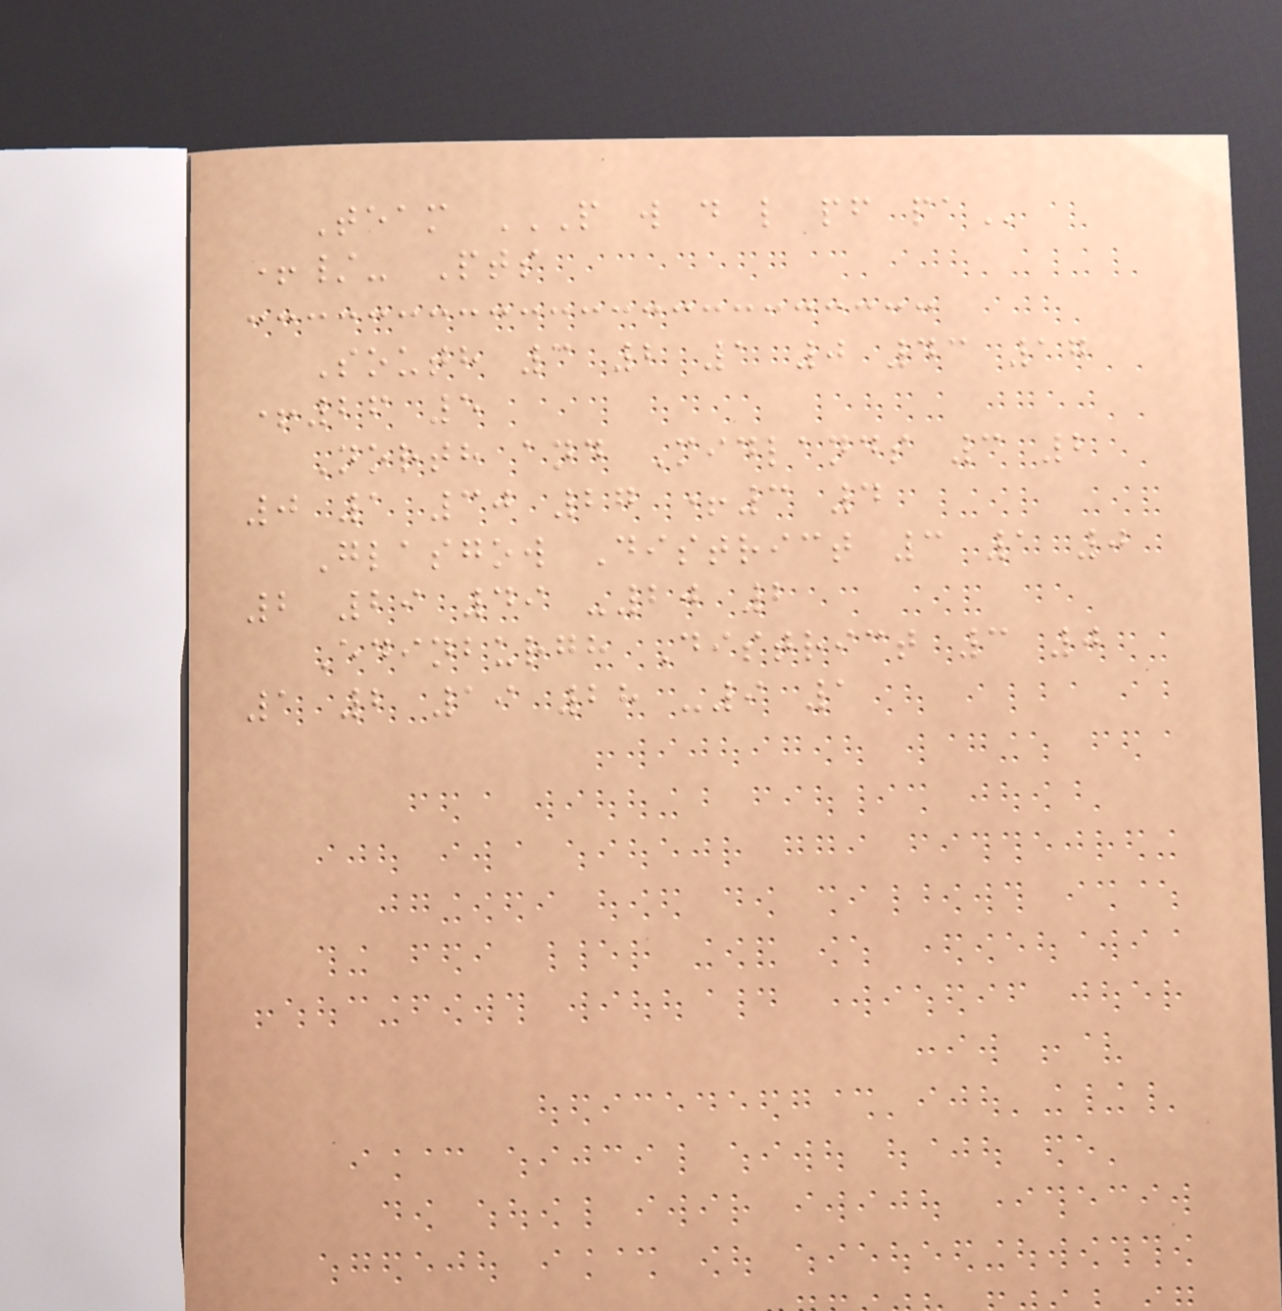Team P W D L PF PA
+/- Pts
South 3 2 1 0 43 17
+26 5
North and Midlands 3 2
0 1 30 27 +3 4
Glasgow District 3 1 0
2 29 49 -20 2
Edinburgh District 3 0
1 2 19 28 -9 1
